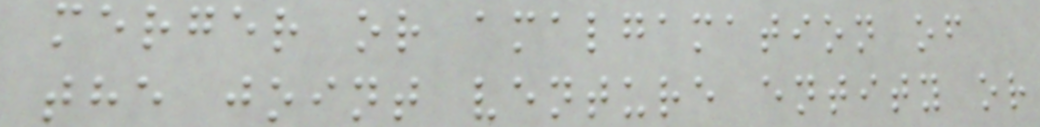merger or amalgamation of
the joint venture entity or
